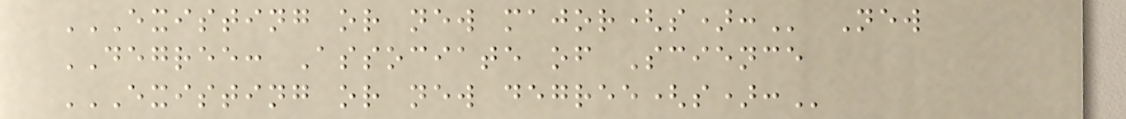EXISTING OR NEW MAJOR(S): New
DEGREE: Associate of Science
EXISTING OR NEW DEGREE(S):
